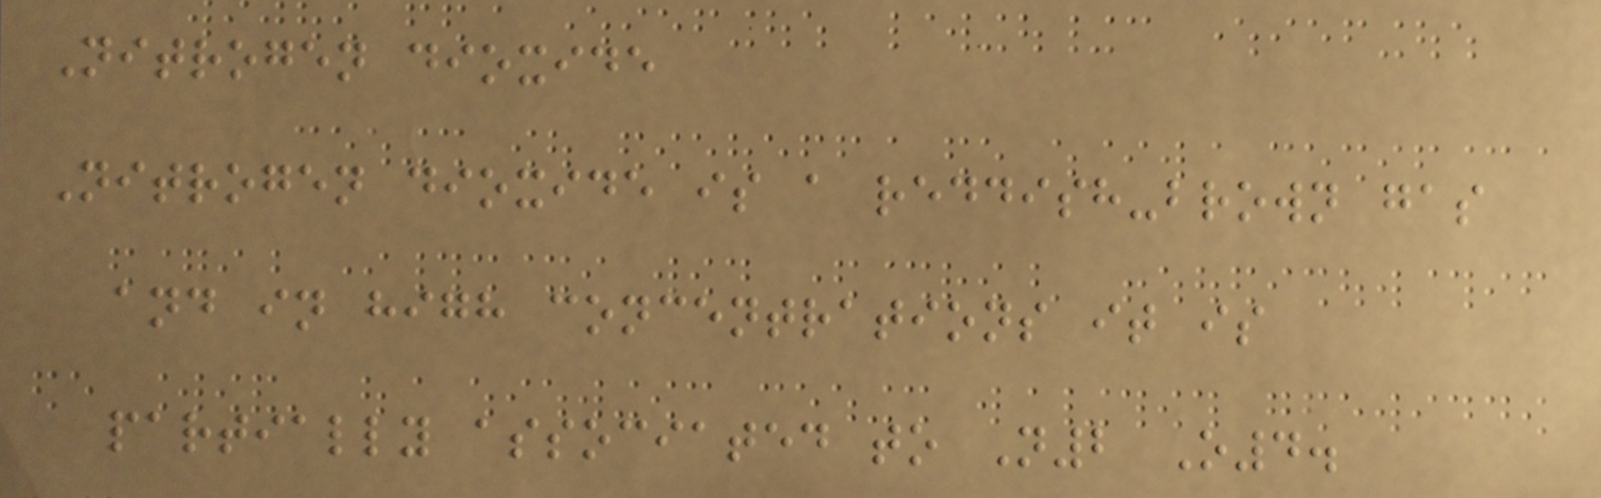Nitrogen dioxide
Nitrogen dioxide is a reddish-brown gas
and in high concentrations it is
partially associated to N2 O4.
